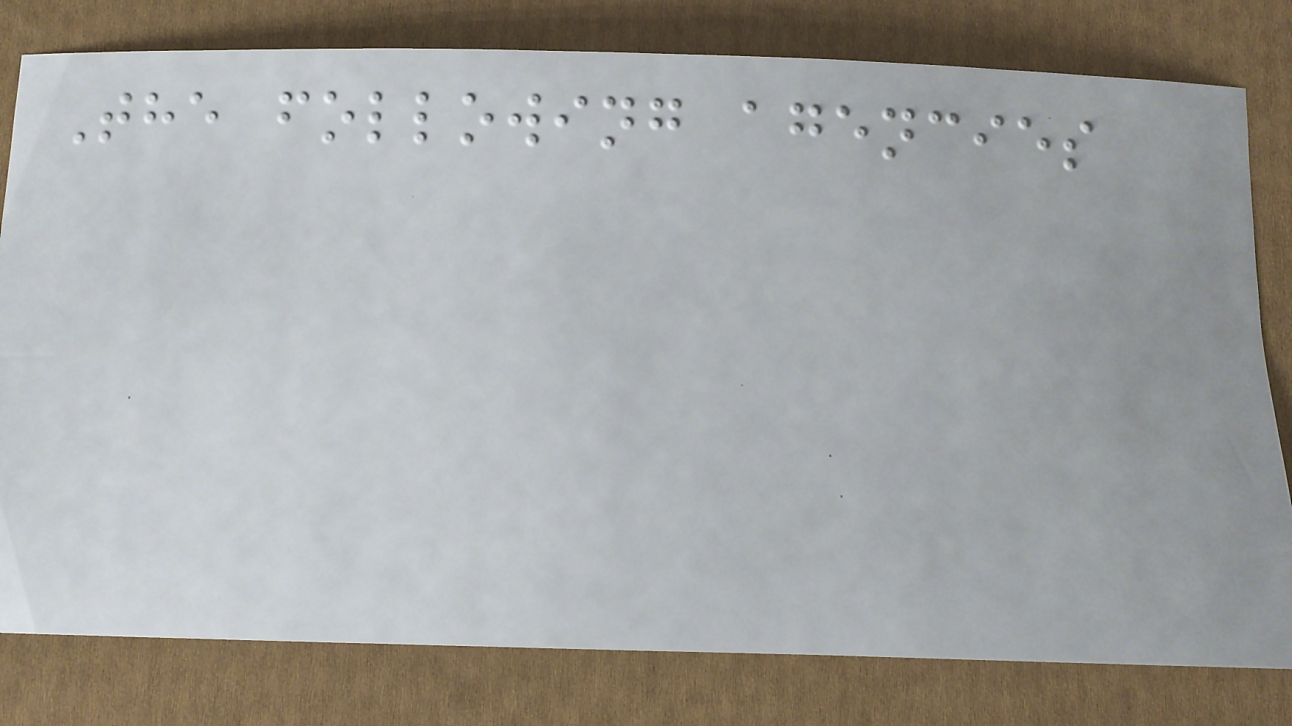The following agencies
